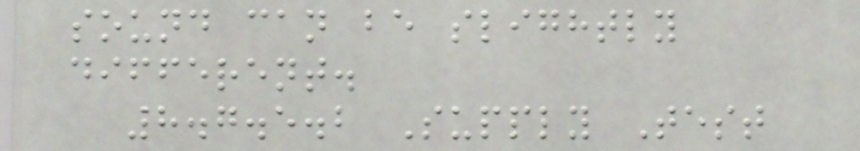sound can be slightly
different.
8.7.5.2 Supply Test
